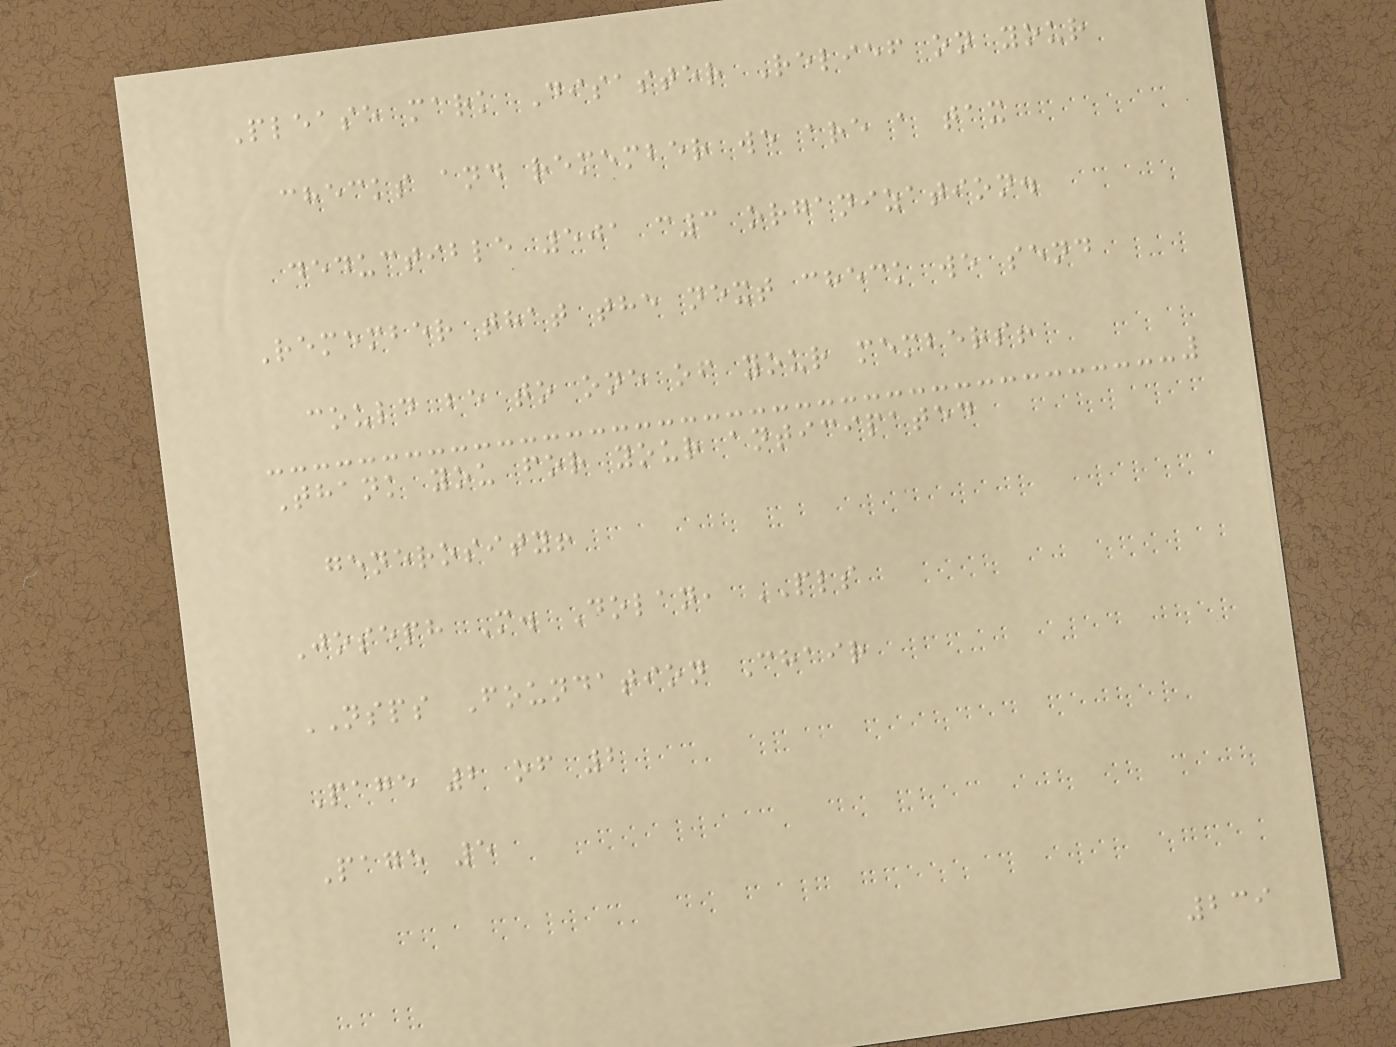Please mark Disaster Relief on your
checks and remember we are a tax
deductible 501 c3 organization.
Remember that the next check we send
could be to one of your members!
Thank you for your anticipated
generosity!
Joseph M. Dolan, PLS
NSPS Foundation Chair
Page 2 of 2
Page 5
239
